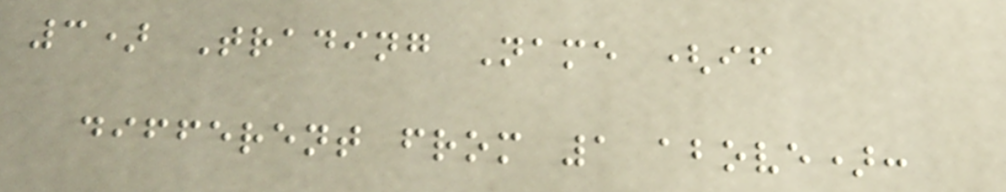3) Trading Name (if
different from 1 above):
